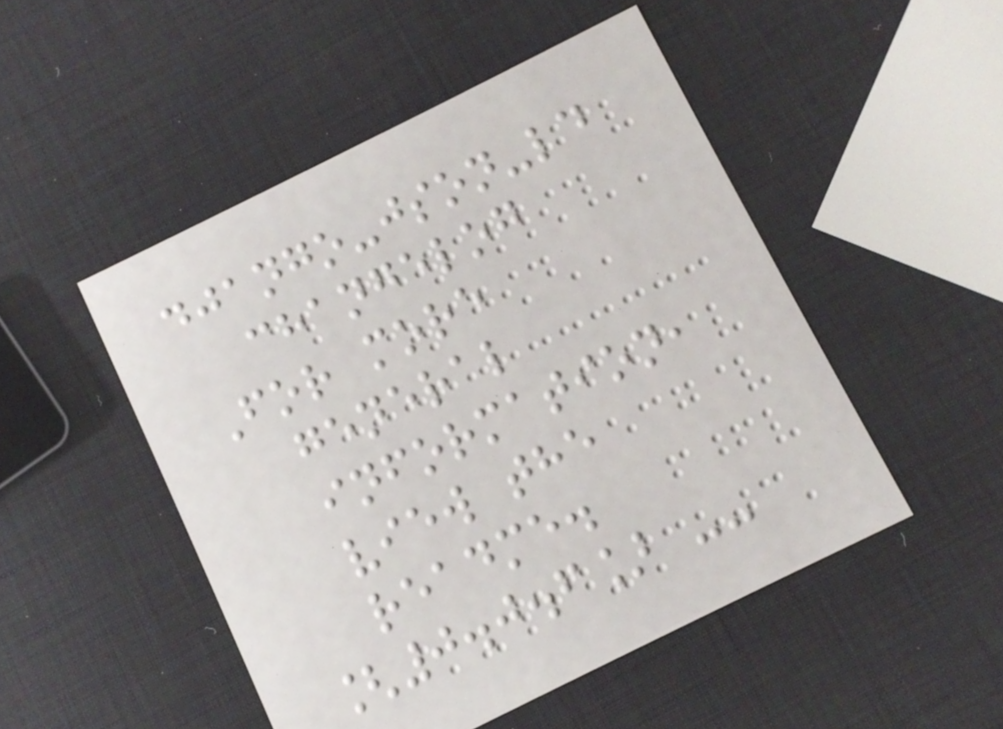django-json-ld
changelog
For more
general
information,
view the
readme.
[0.0.6] --
